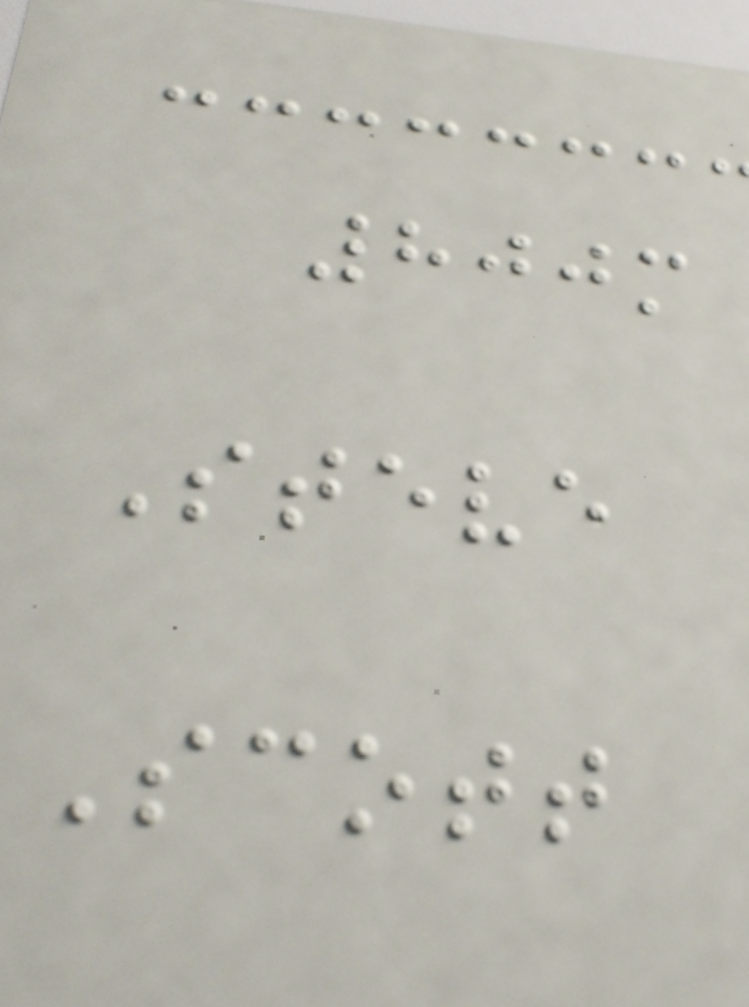800m
Steve
Scott
